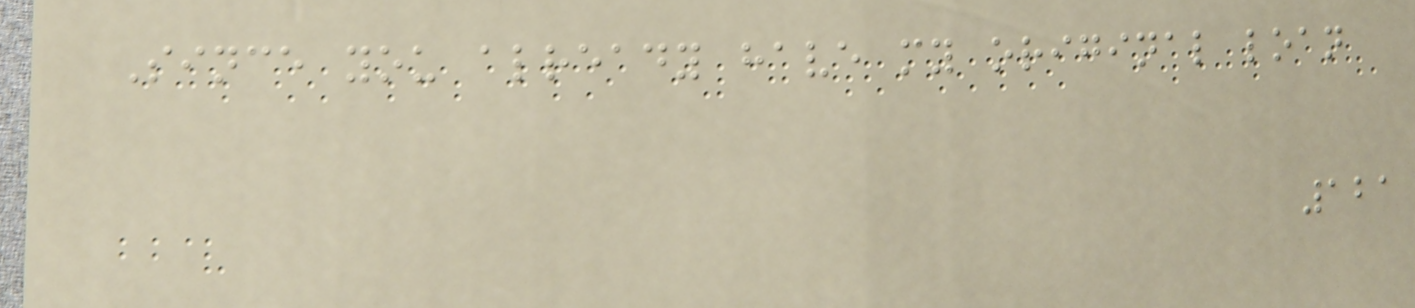Since you already have my original loan
121
